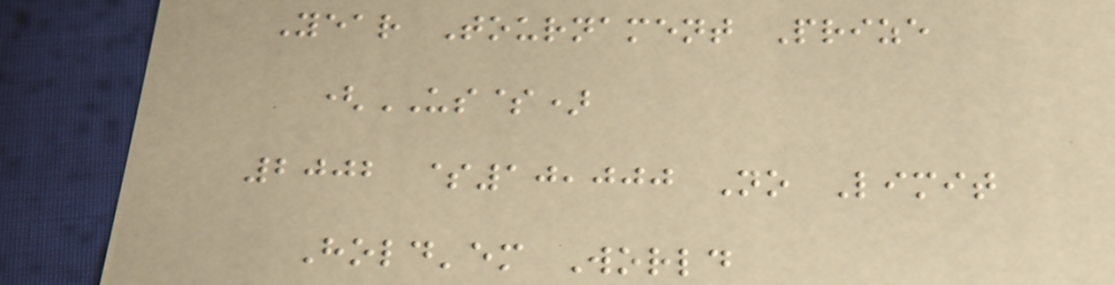Year Tournament Prize
(US$)
2002 $10,000 No Limit
Hold'em World
